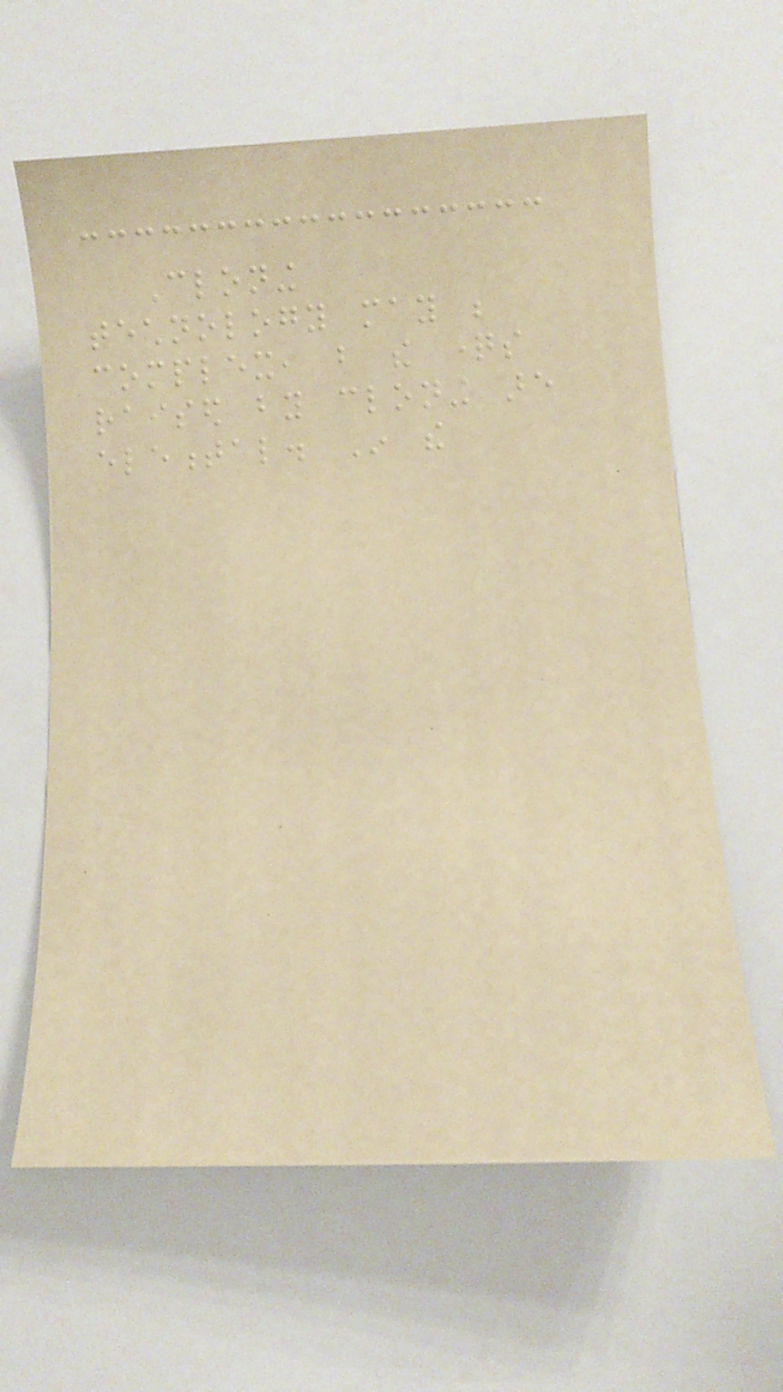Cloning
technology may be
complex, but the questions
raised by cloning are
elemental. In the
